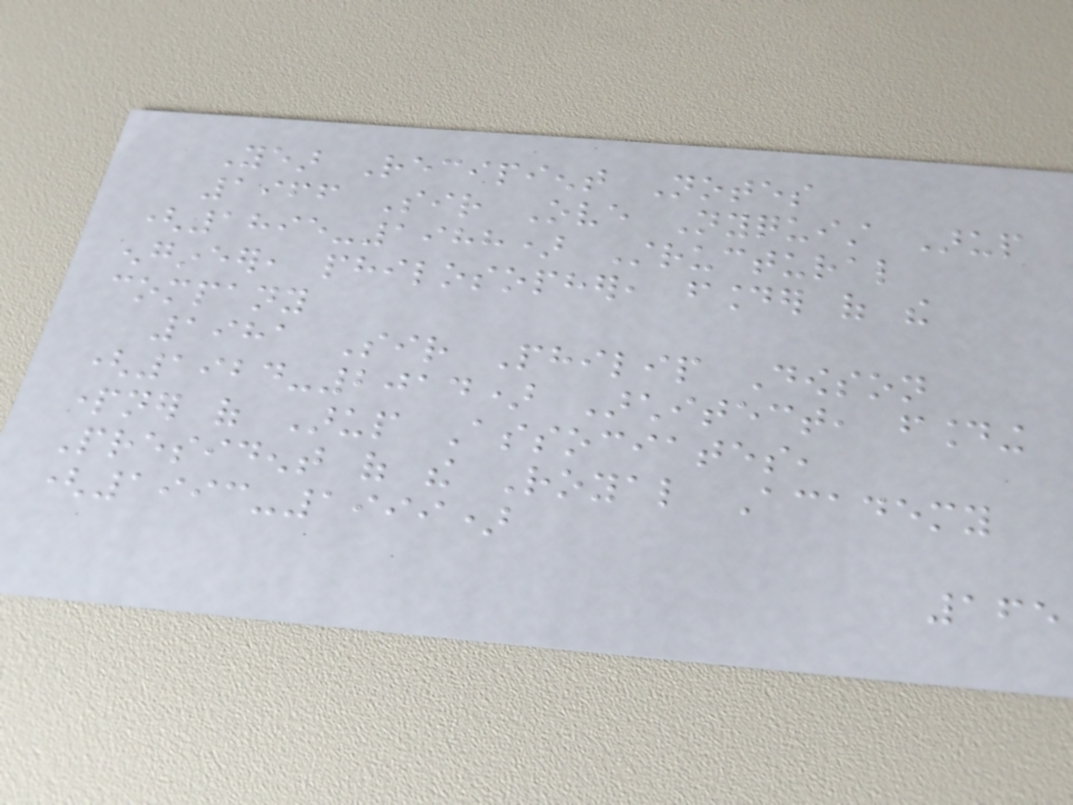Year Recipient Notes
1966 Sir Ove Nyquist Arup
(1895-1988) Structural
engineer, philosopher, founder of the
company
1981 Sir Philip Dowson
(1924-2014) Architect, founding
partner of Arup Associates,
President of the Royal Academy
(1993-1999)
165
